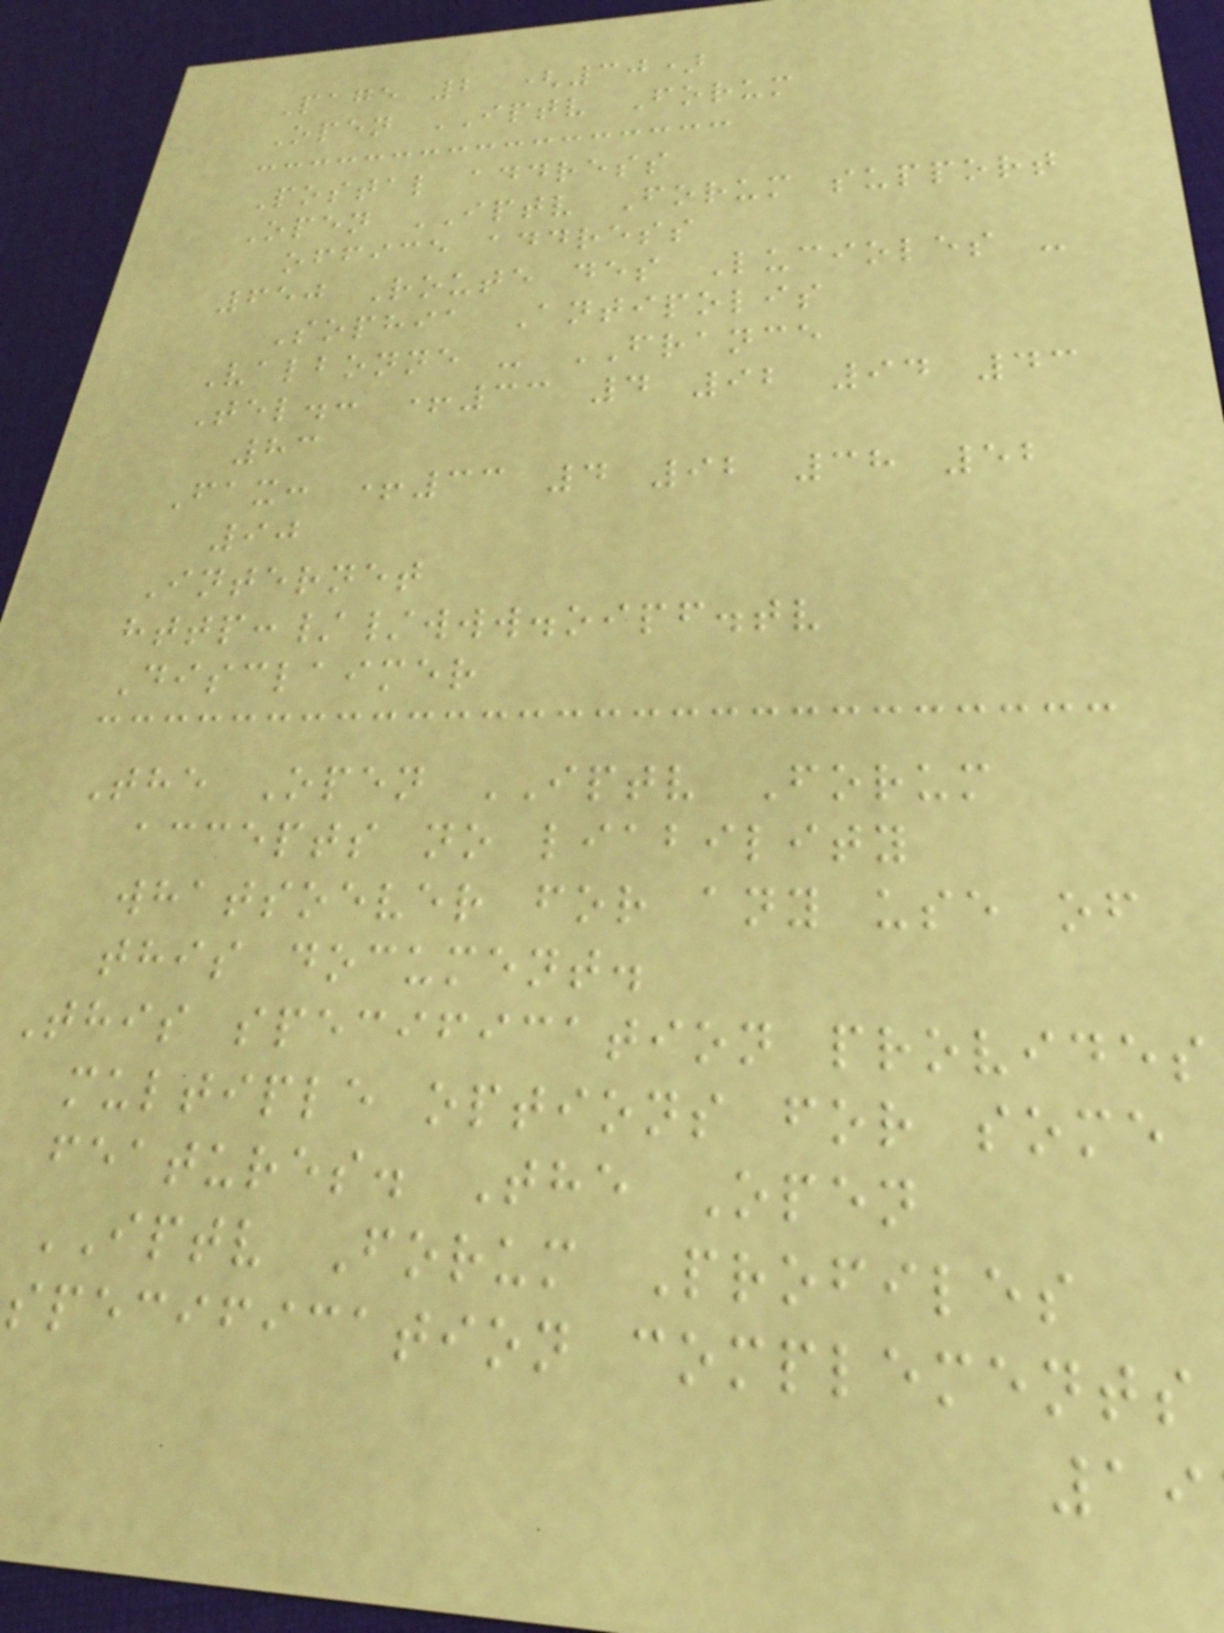Page 2 (30)
Open IPTV Forum
Postal address
Open IPTV Forum support
office address
650 Route des Lucioles -
Sophia Antipolis
Valbonne - FRANCE
Tel.: +33 4 92 94 43
83
Fax: +33 4 92 38 52
90
Internet
http://www.oipf.tv
Disclaimer
The Open IPTV Forum
accepts no liability
whatsoever for any use of
this document.
This specification provides
multiple options for some
features. The Open
IPTV Forum Profiles
specification complements
